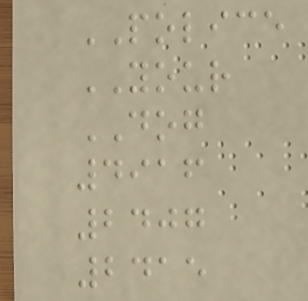POLICE
YOUR
DOG
4916
2407
2415
